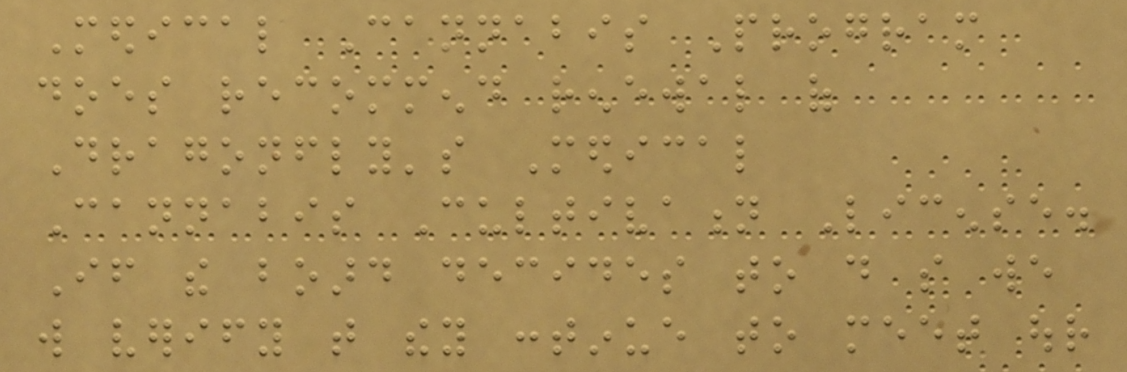Medical Cannabis Program
does recommend renewal of
Dragonfly's Medical
Cannabis Cultivation License.
If the board decides to do so we
will verify that they continue to meet our
